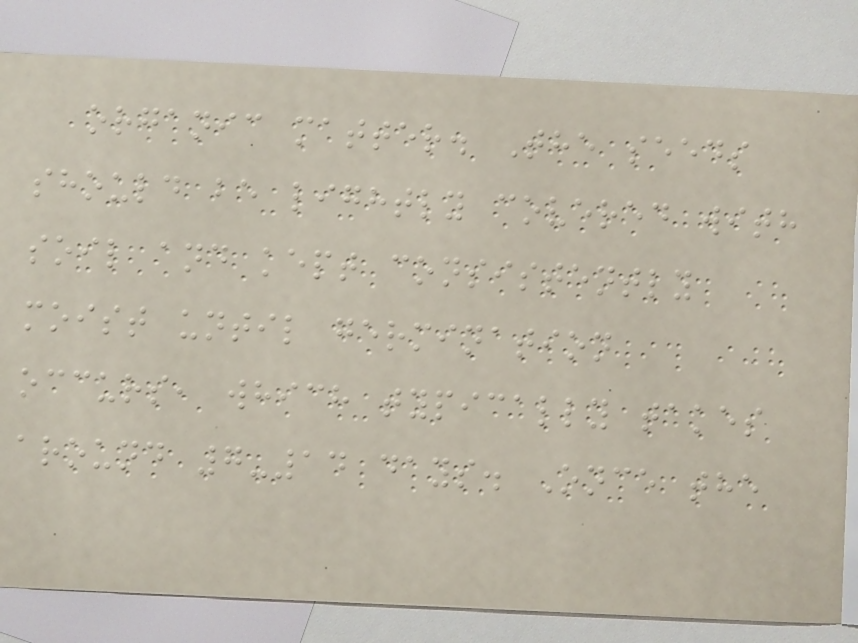organic matter. The seeds
should be lightly covered with
soil and kept consistently
moist until germination
occurs, which typically takes
around 7-14 days. Once the
